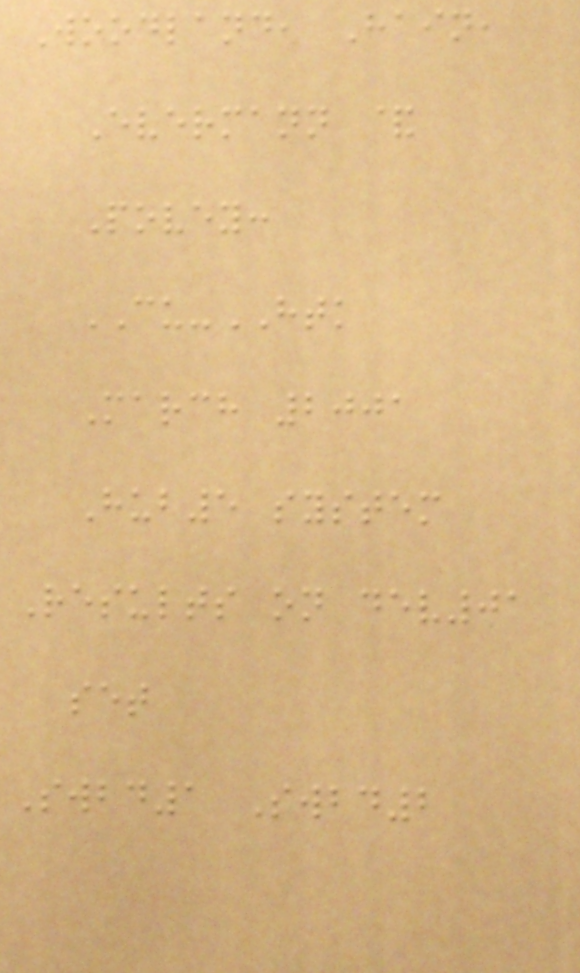Woodland, Hain,
Evermann &
Povey:
CU-HTK
March 2001
Hub5 system
Results on dev01
set
Swbd1 Swbd2
